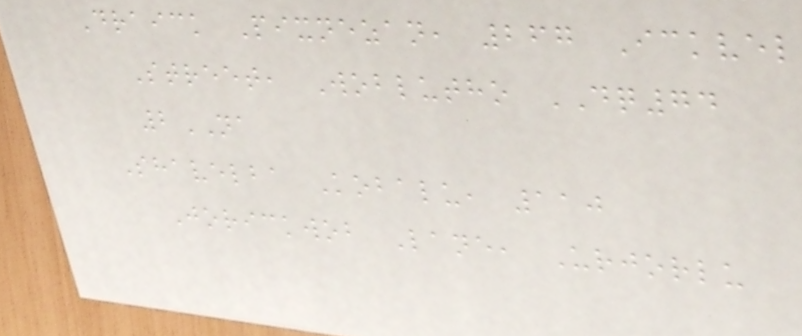Draick Pixnezan, 267 Ickvel
Street, Woblutho DQ74
2NA
Shavelba Kobalu, 110
Jorickwob Lane, Urjorlu
